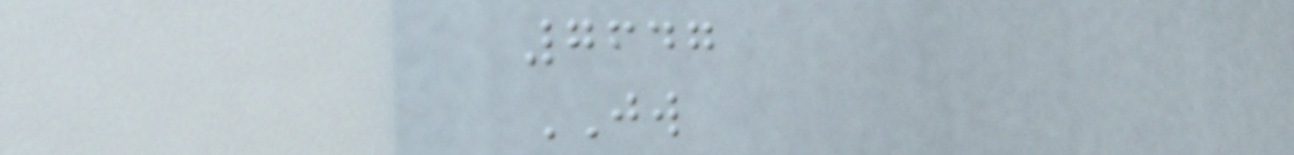7647
JW
